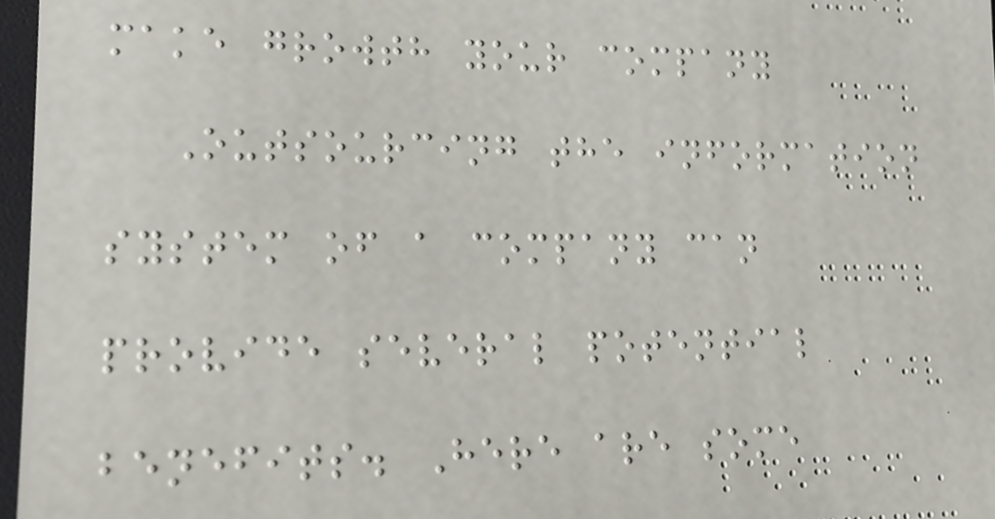make growth your company
Outsourcing the information
system of a company can
provide several potential
benefits. Here are some
